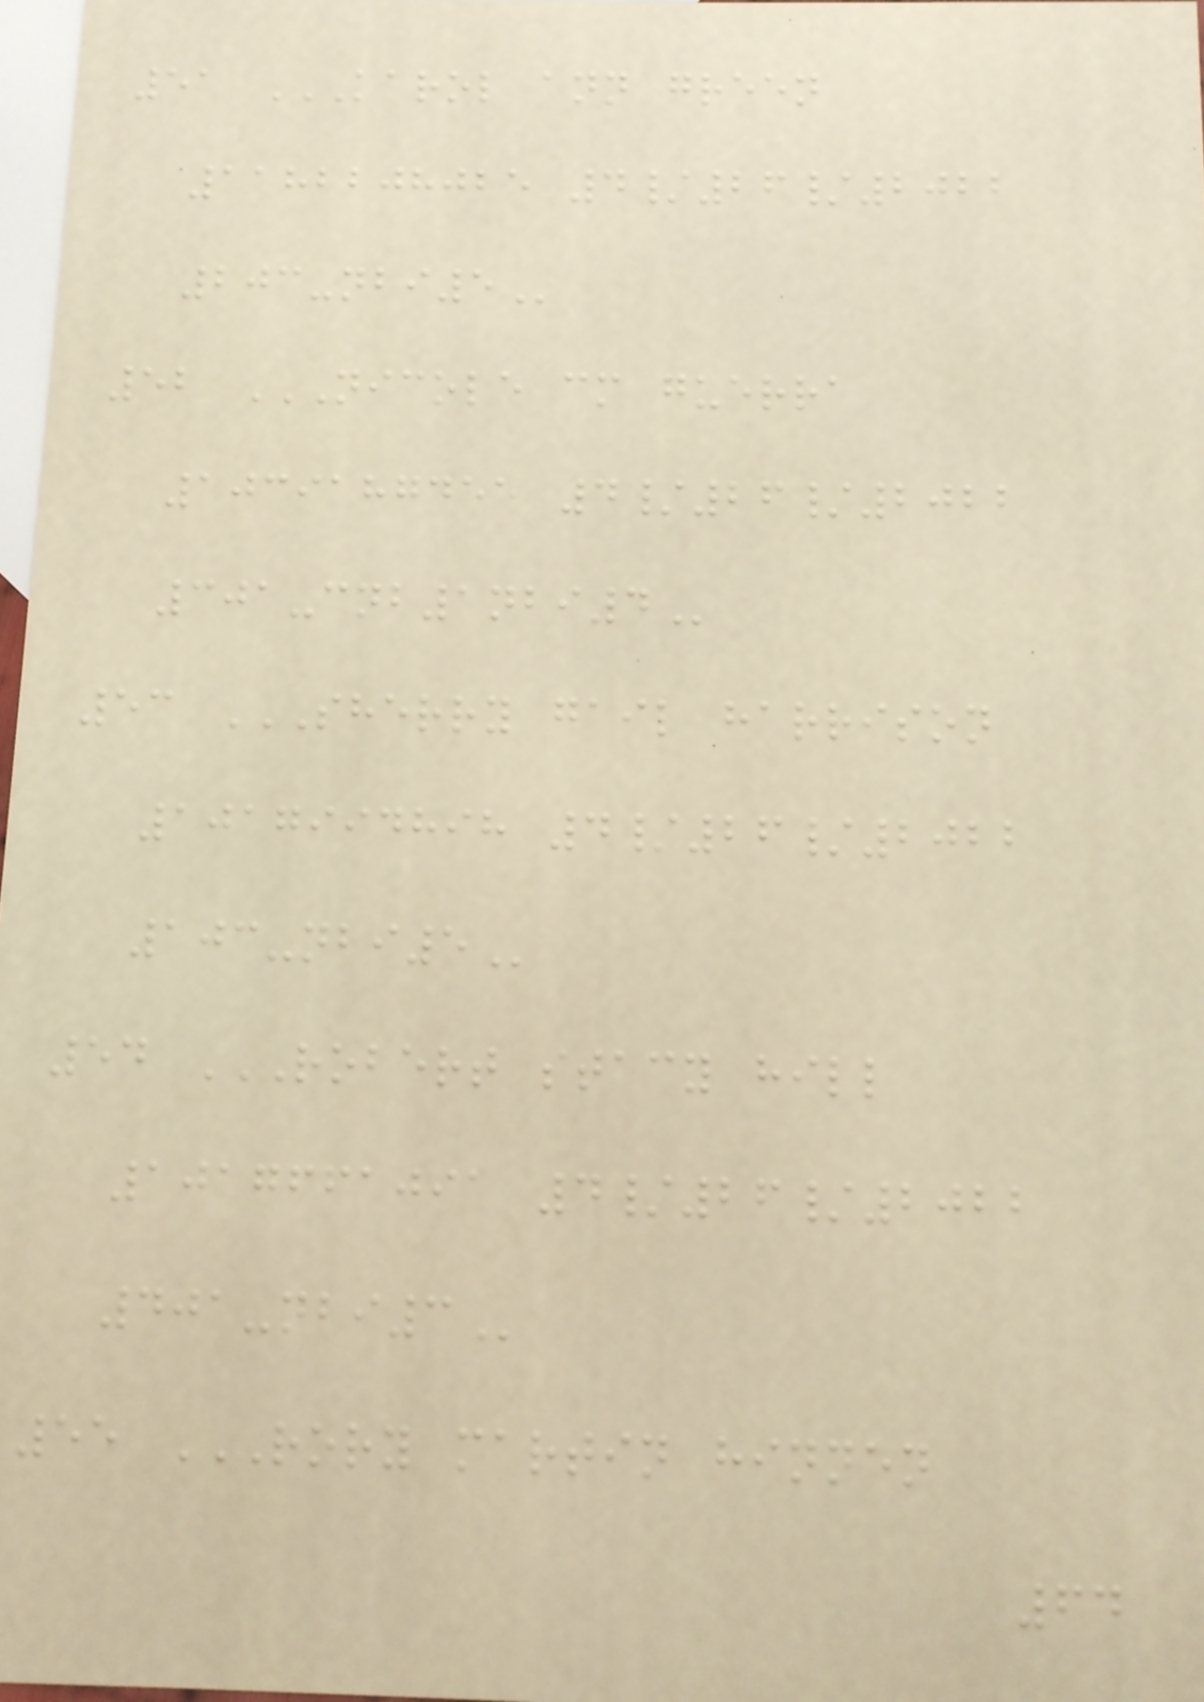51 KAROL ANN GREEN
1182208025 4/26/2022
203-NBI5
52 NICOLE CM GUERRA
1039187455 4/26/2022
301-CNB1NBI4
53 SHERRY GAIL HARRISON
1017994898 4/26/2022
103-NBI5
54 ROBERT STACY HILL
1017661091 4/26/2022
401-NBI3
55 RORY MARTIN HINNEN
64
